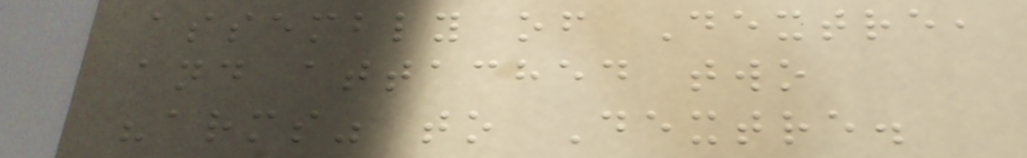assembly of Dextre,
and attached two
"arms" to Dextre.
